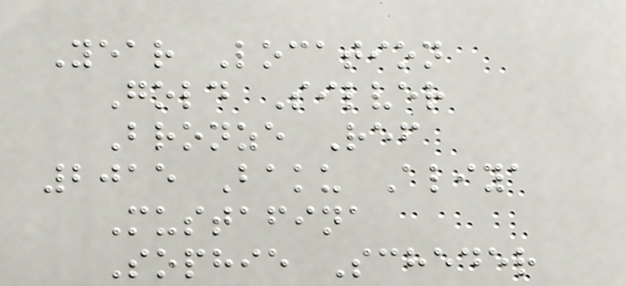Year Location
Gold Silver
Bronze Ref
2015 Baku Aliya
Mustafina
Sophie Scheder
